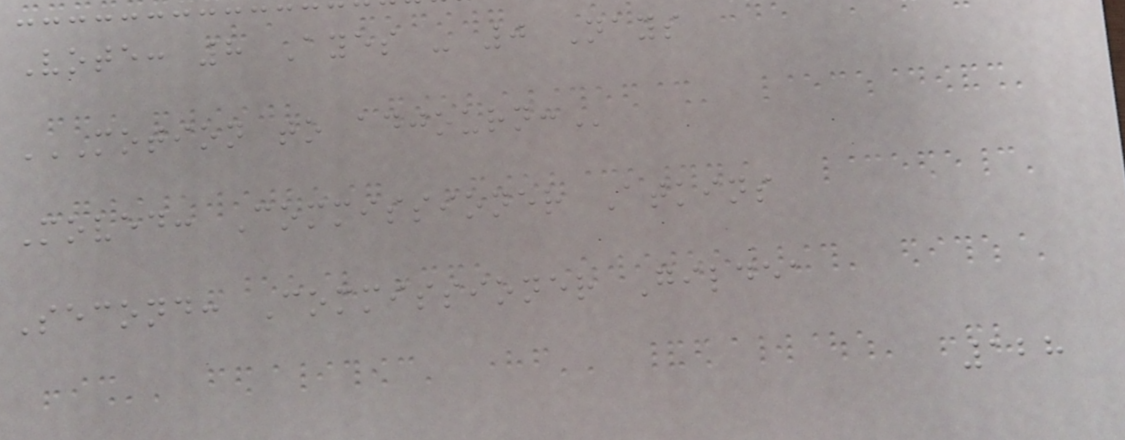Vote: 8 Ayes - 0 Nays
MOTION TO ADJOURN:
Moved: Commissioner Atkins
Second: Commissioner Gildea
128
